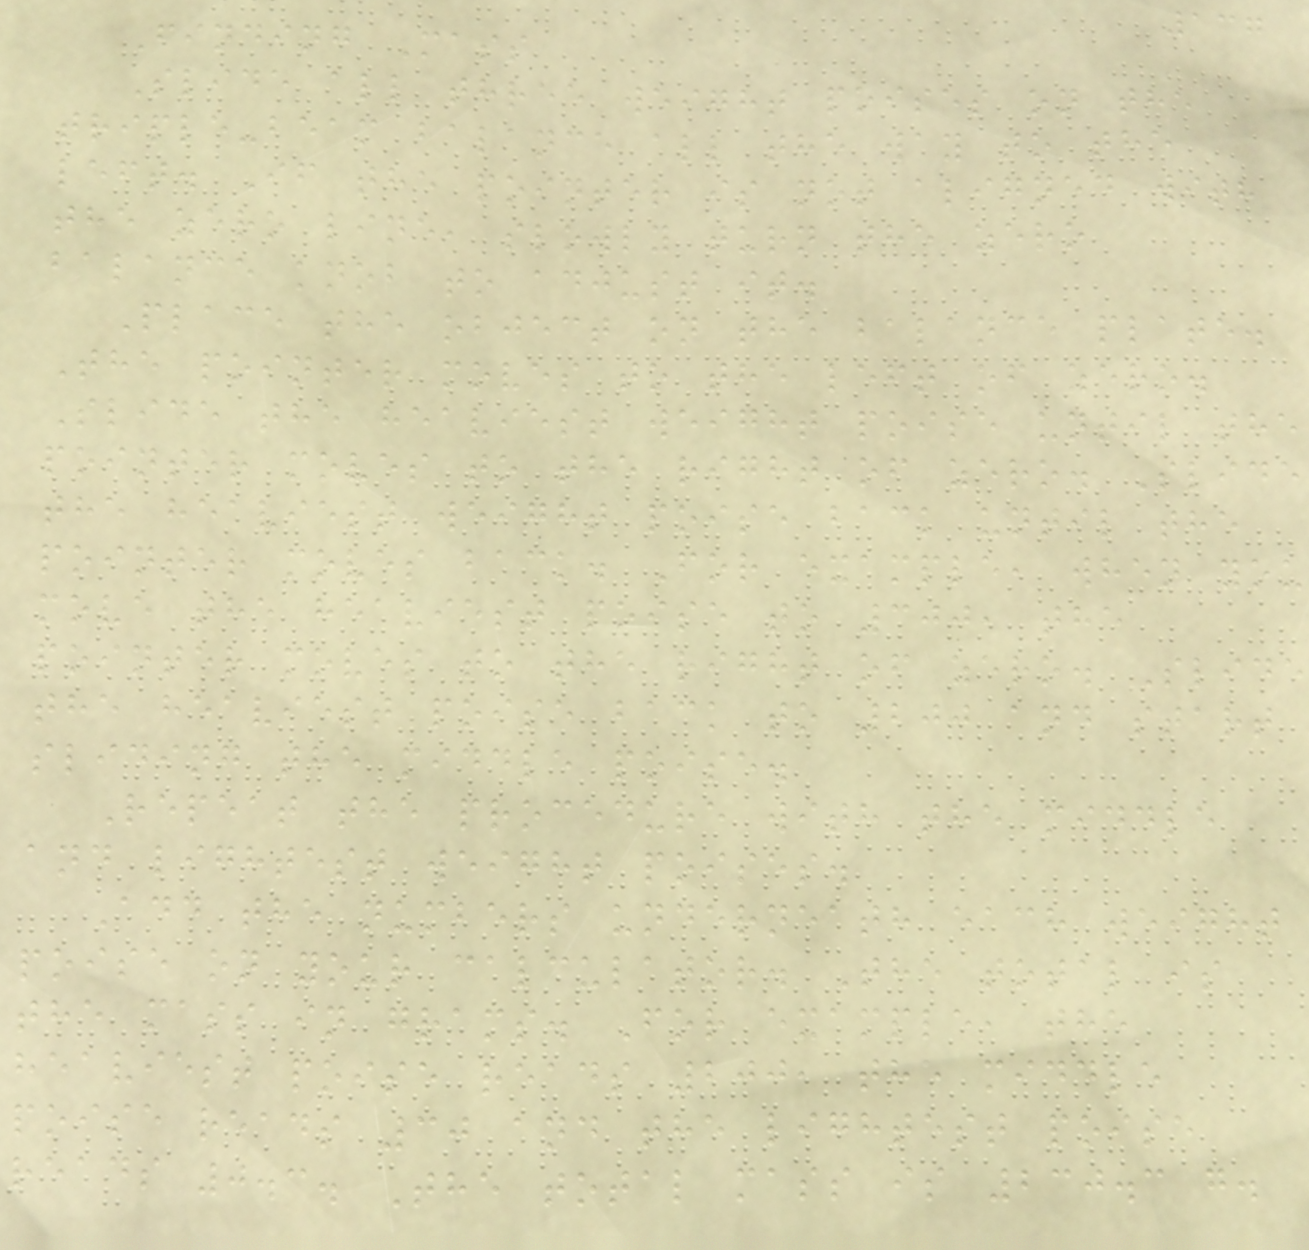137
Finding Mass
Slide all three weight poises on the
triple-beam balance all the way to the
left. If the pointer is not aligned with
the zero line, slowly turn the zero
balance knob to adjust it.
Place the object on the balance plate.
The pointer moves to the left of zero.
Slide the heaviest weight poise until the
pointer moves to the right of zero. Slide
the heaviest weight poise back until the
pointer moves back. For example, when you
move the heaviest poise to 300, the
pointer moves to the right of zero. Slide
the heaviest poise back to 200 and start
sliding the middle poise.
Repeat the procedure with the middle
and lightest weight poises.
Add the numbers underneath each weight
poise on your calculator. The total is
the mass in grams. For example, the
heaviest poise reads 200, the middle
poise reads 30 and the lightest poise
reads 0.3. The total mass is 230.3 g.
